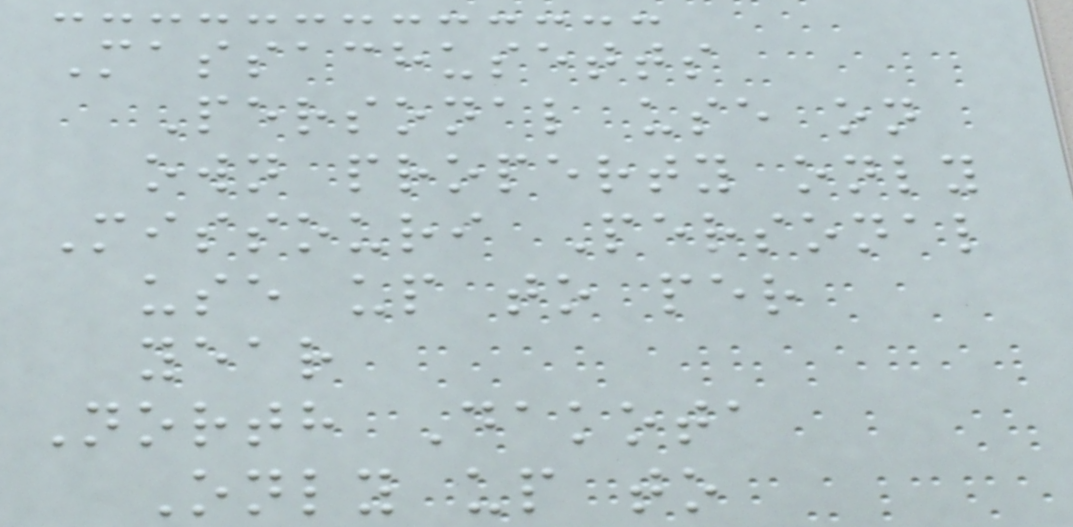Massachusetts
Personal use on
own property only
Missouri Personal
use up to per
year
North Dakota
Only up to
